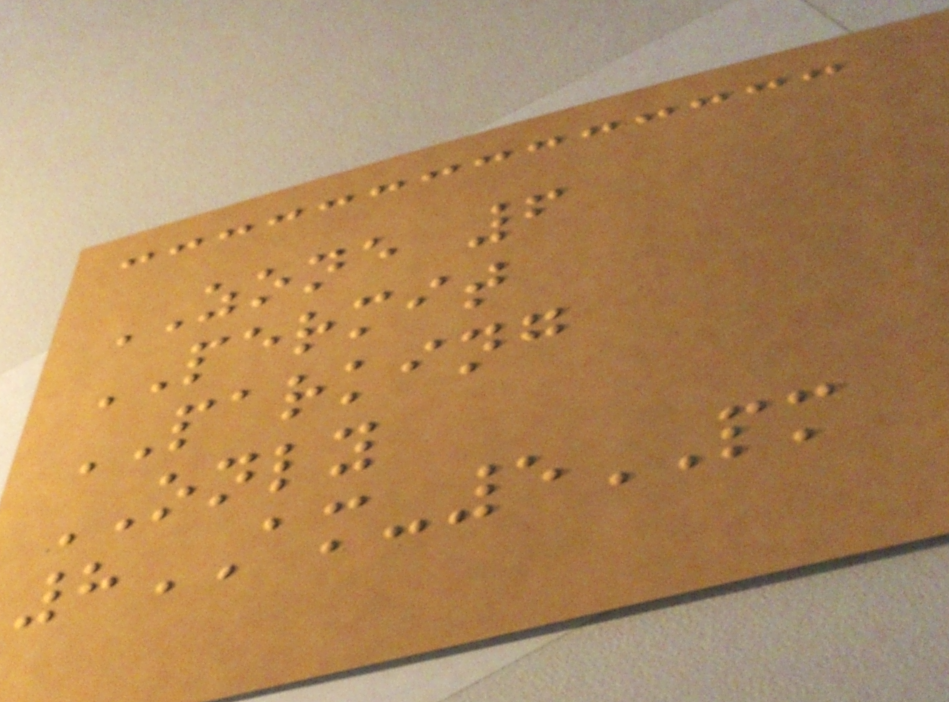ZONE 6
PERMIT
PARKING
ONLY
8AM-5PM
